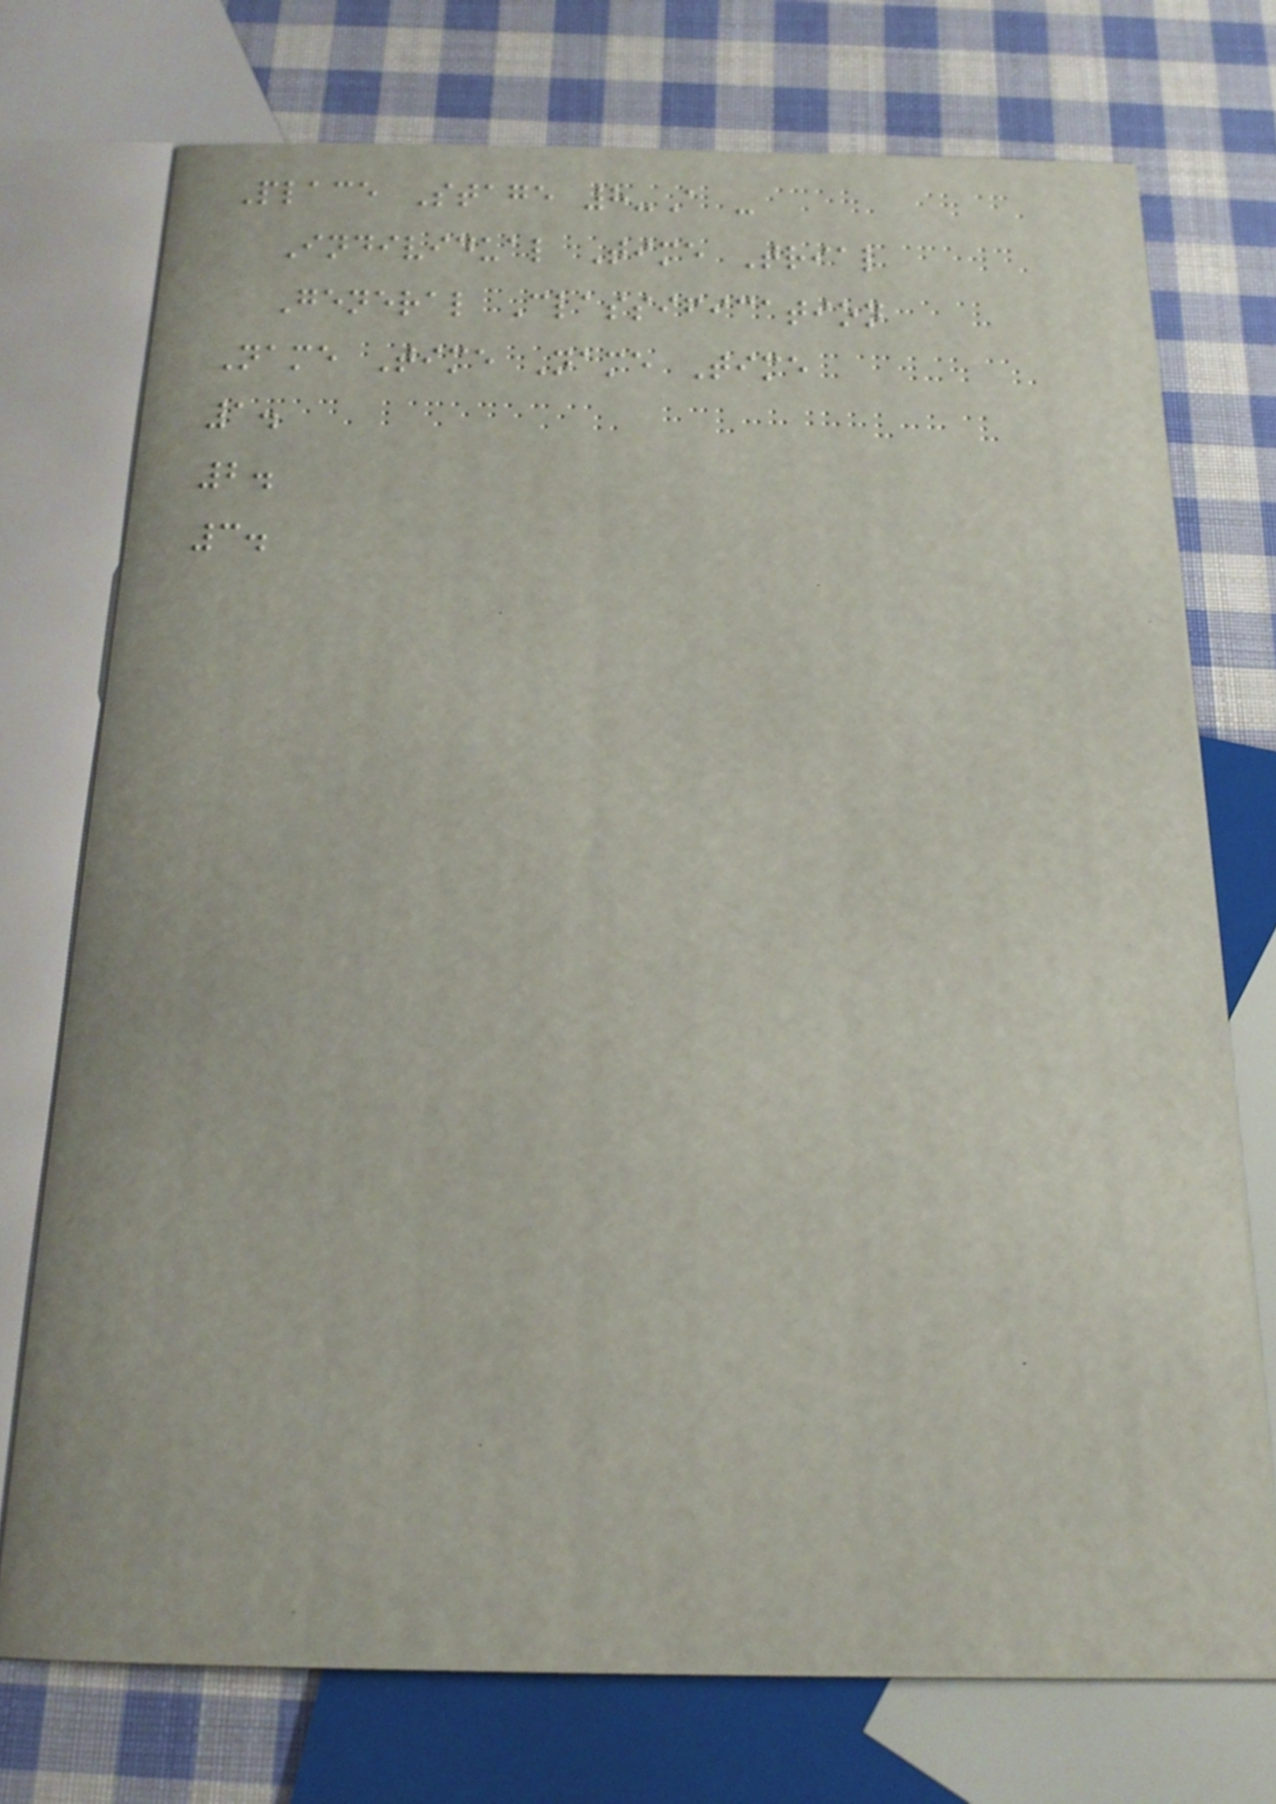Place Stage 8-A -
Individual Time Trial
General Classification
Name Time Name Time
1.
2.
3.
